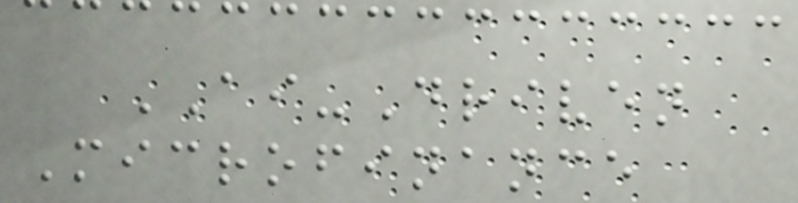AI-Driven
Microfinance
